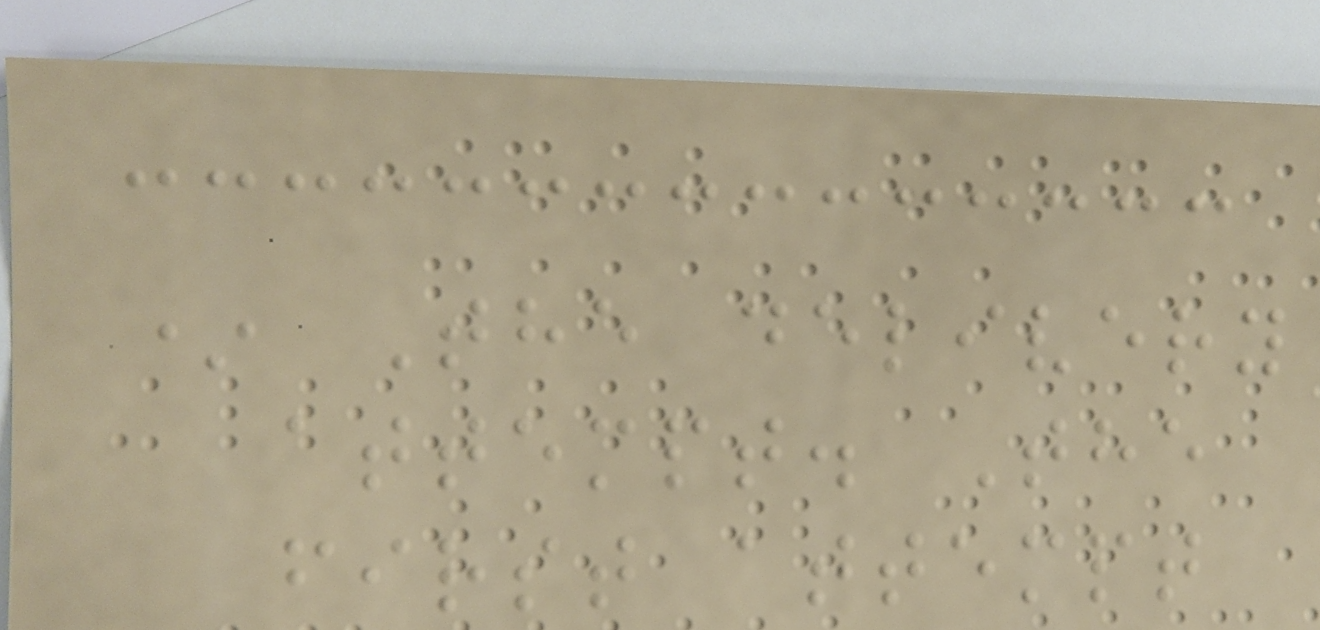* The delivery
attempt. The
first attempt
